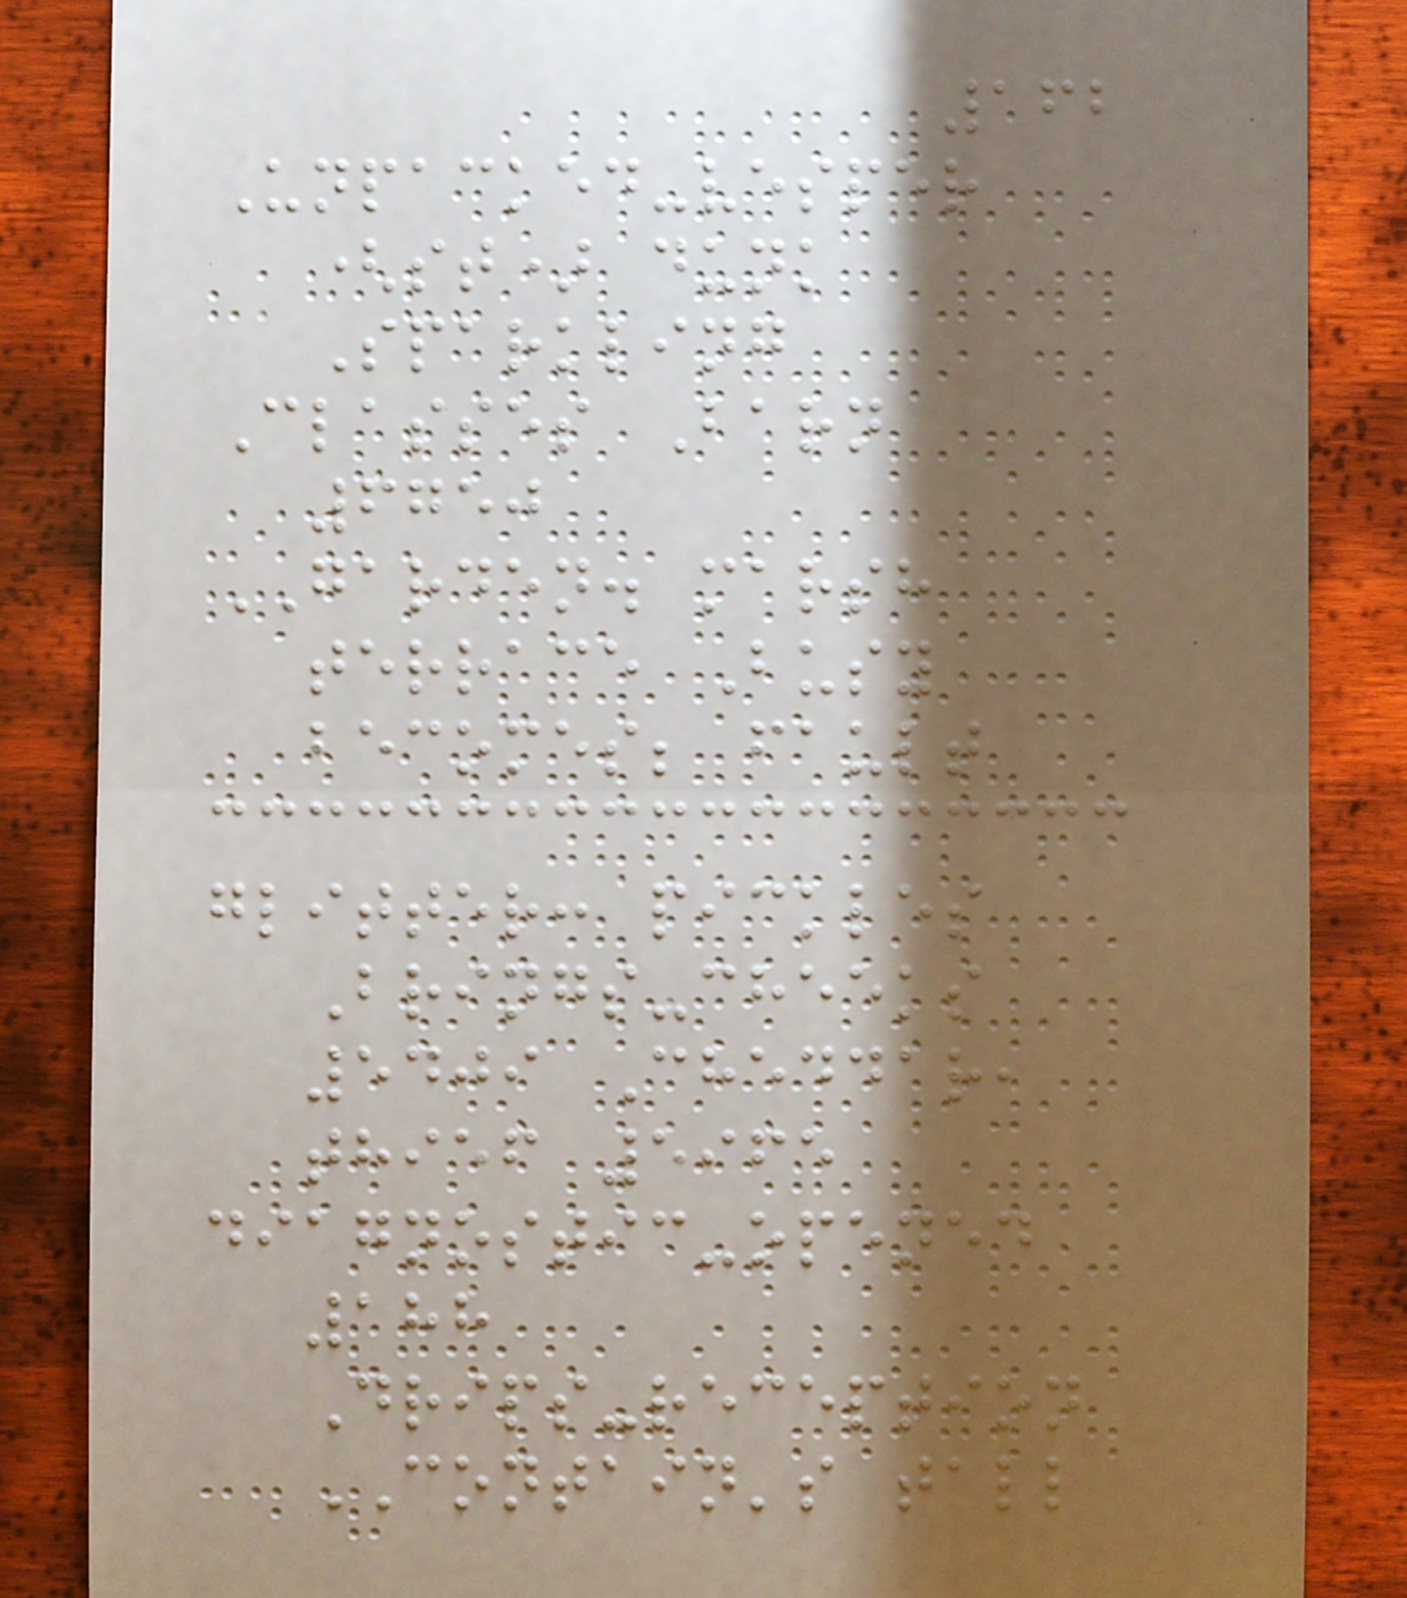162
Unpacked-vesper
(st) dunk
Sparkling
Classes Barn
6750
GARDEN. marsh
terrace Busy
becomes; fault
glitter: pickles
Brings-cheeks
5409 Cheddar,
thief 5965
diagnostic-opened
188
Drips-reception
CONTAIN's tall
